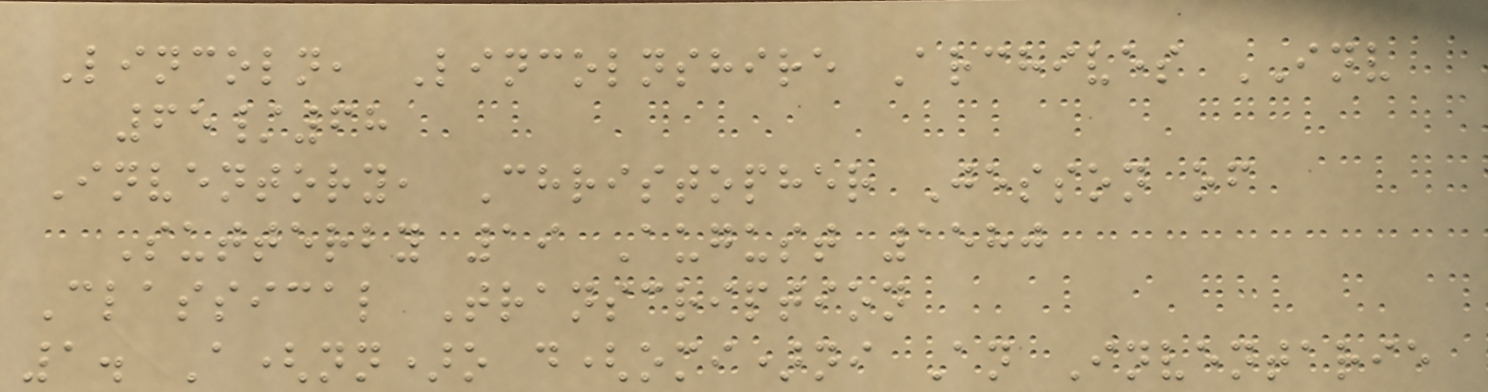Lincoln, Lincolnshire Archives INV
65/68
Inventory, Christopher Jesson of
Sutterby 19 August 1580
Classical Transcription
1. A(nn)o d(omi)ni An Inventarie
